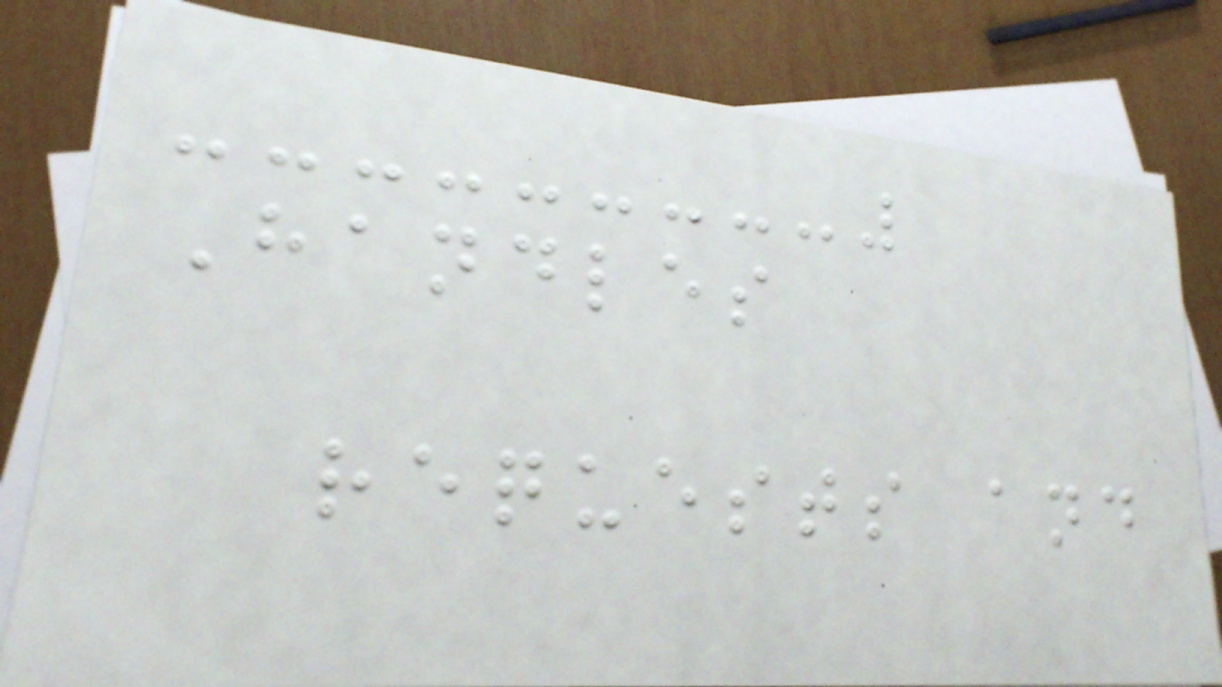Handles
requests and
